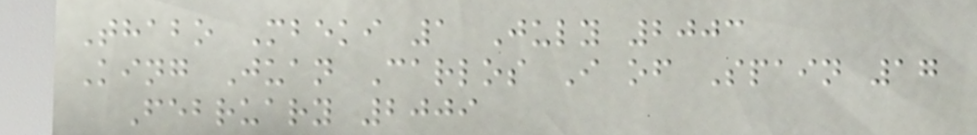Thabo Mbeki 1 July 2003
King Juan Carlos I of Spain 17
February 2009
